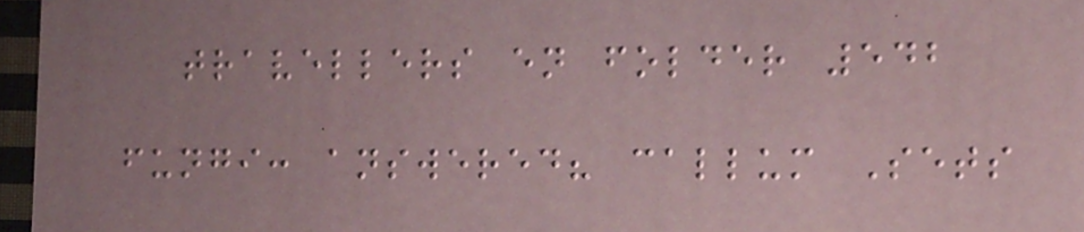travellers en folder 542
fungi: answered? callum Sets
